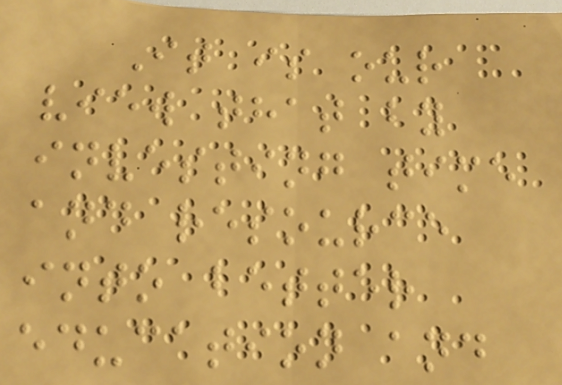It is our
view that by
investing time
and resource
into better
education and
